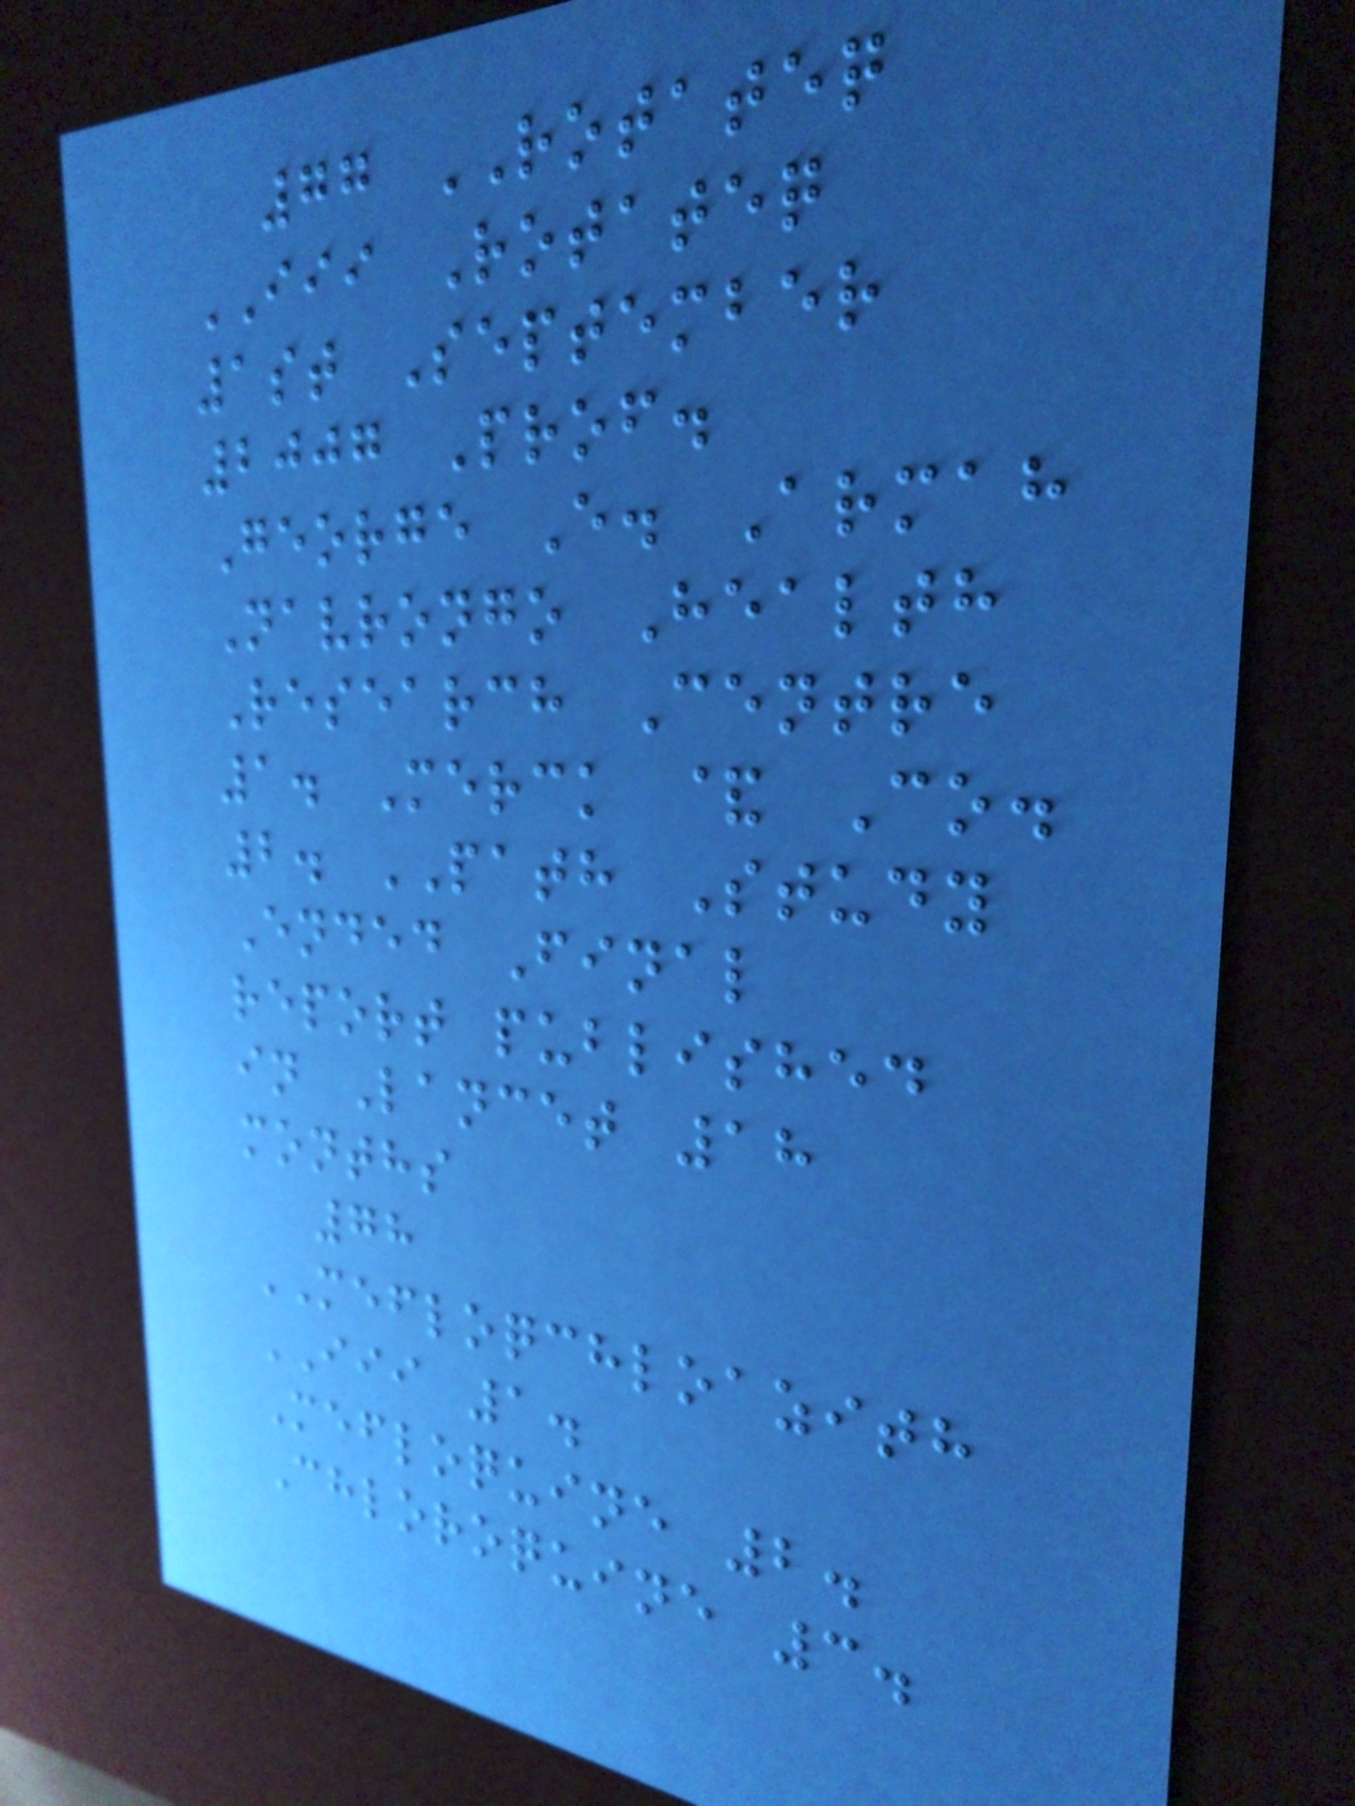77 ROTATEQ
III Rotateq
1st September
2007 Prof.
George E. Armah
Navrongo Health
Research Centre
1. Merck & Co.
2. PATH Study
Ended Final
report published
in Lancet 18
months
78
MEFLOQCHLOAZITH
III 1.
Mefloquine 2.
Chloroquine 3.
